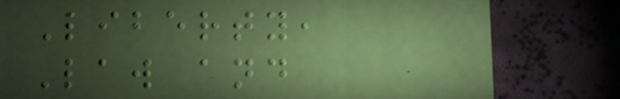Liberty,
Law and
